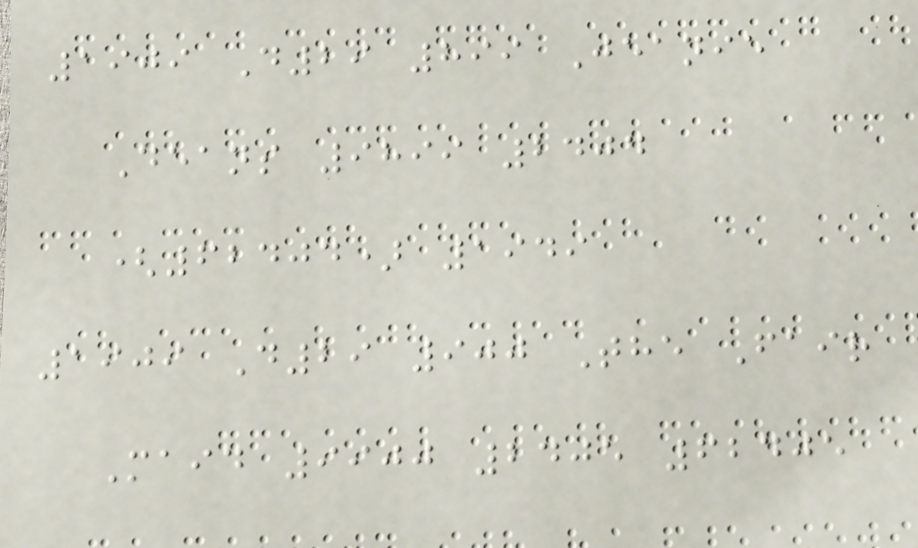1909 D29 899 Jeanie
Deans 9899 2404
(62404) 1949
1909 D29 900 The Fair
Maid 9900 2405 62405
